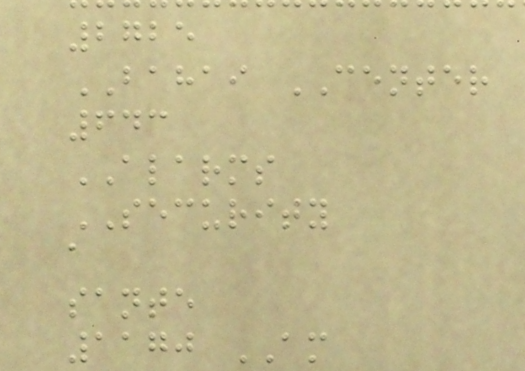2725
BAHAI CENTER
643
ALARMS
SECURITY
a
sante
1170 AM
